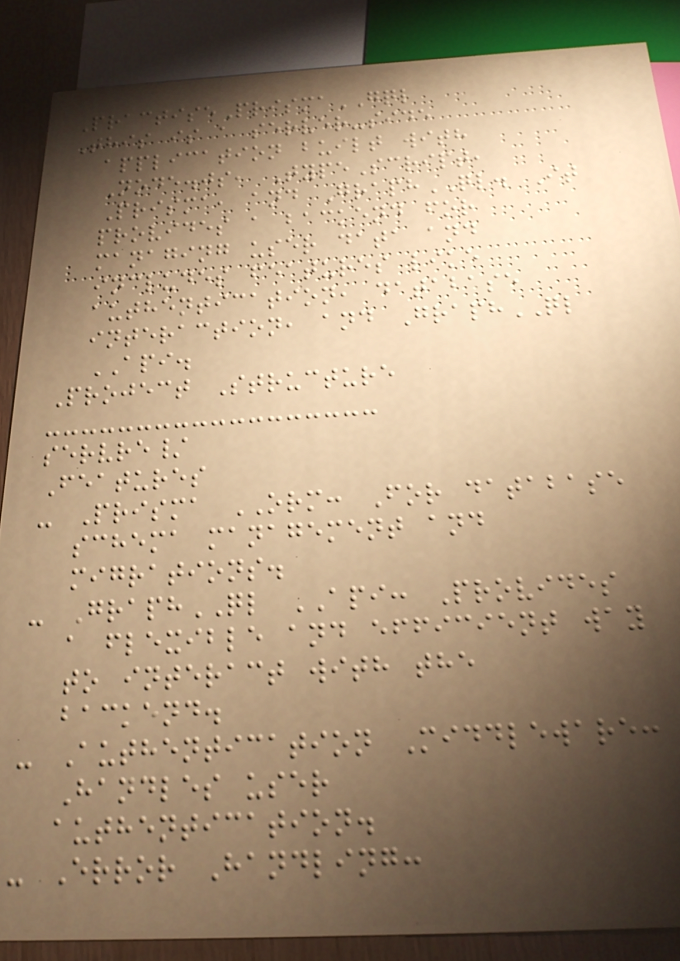PractisePrismaGQL
This is a server-side
application built with
Node.js, TypeScript,
Prisma, and GraphQL. It
provides a backend for
managing user data and
includes features like
authentication, database
interaction, and GraphQL
API.
Project Structure
servre/
Features
- Prisma ORM: For database
schema management and
migrations.
- GraphQL API: Provides
a flexible and efficient way
to interact with the
backend.
- Authentication Middleware:
Handles user
authentication.
- Error Handling:
